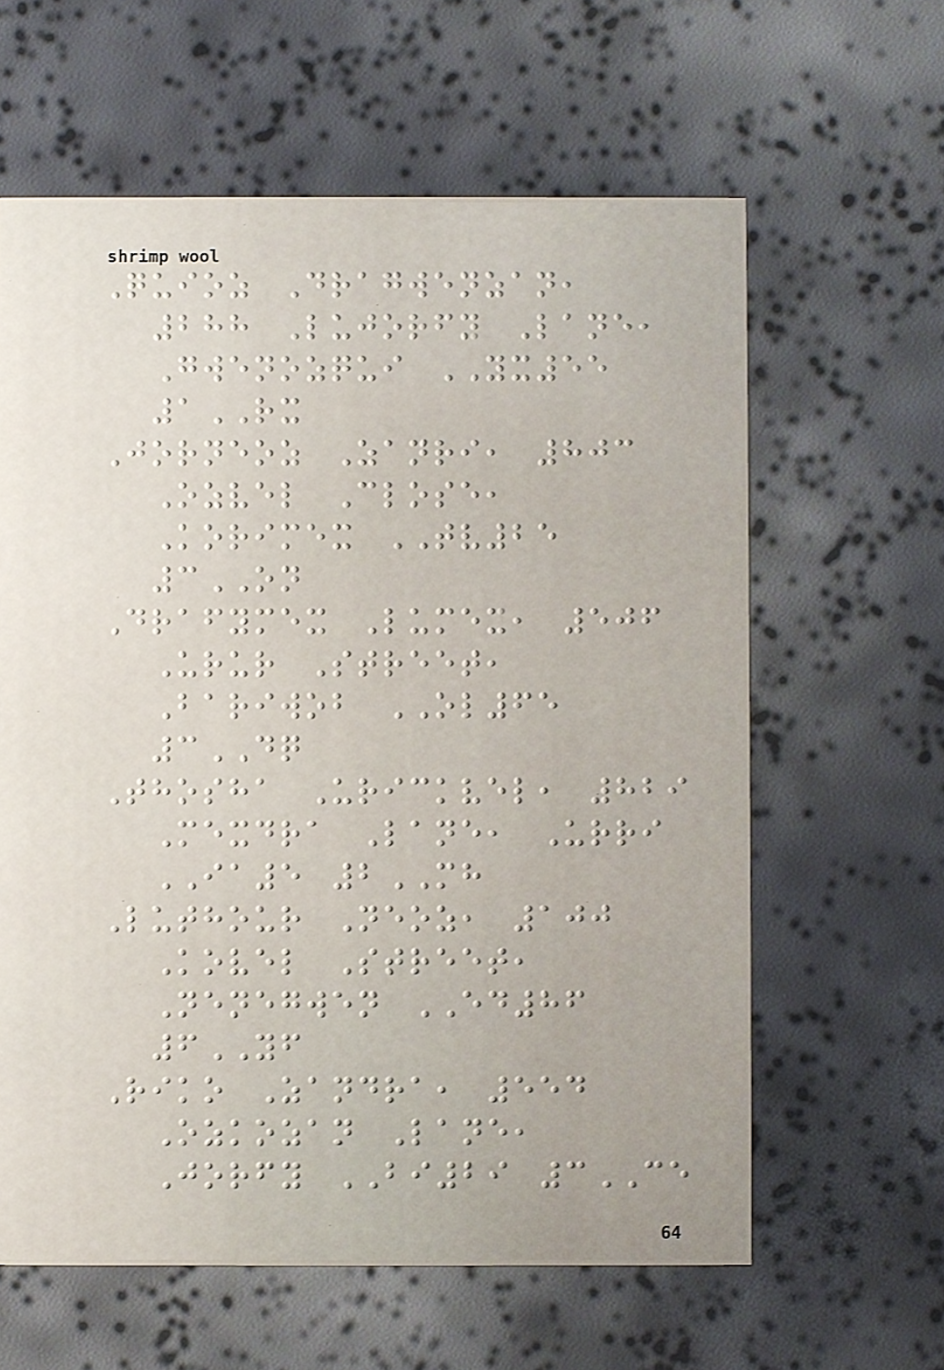Quioz Dragwenzan,
288 Lujorfy Lane,
Gwenozqui YX55
1RX
Jorneoz Zanri, 803
Ozvel Close,
Korimex TV25
3ON
Drafymex Lumex, 506
Urur Street,
Bariwob OL65
3DQ
Thosha Urickvel, 829
Mexdra Lane, Urri
IA5 2MH
Luthour Neoz, 100
Kovel Street,
Nenegwen ED86
6YF
Riko Zandra, 554
Ozkozan Lane,
Jorfy BI29 3CE
